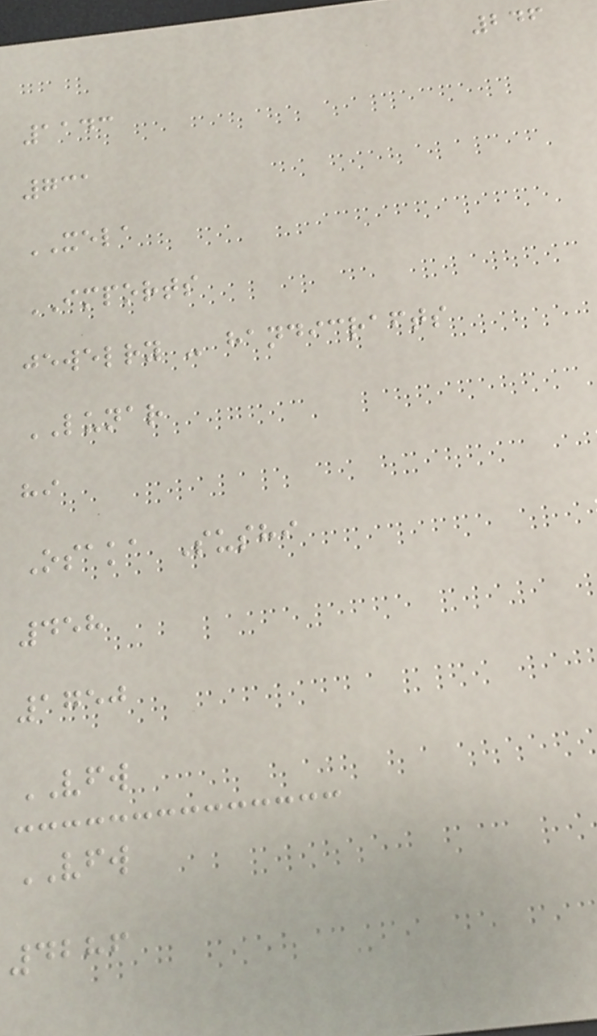246
1143
731
XELA
IMPORTS
jewelry - handicrafts
LUNAR
hi
Osaka Sushi
458
1750
VFW
VFW
4286
